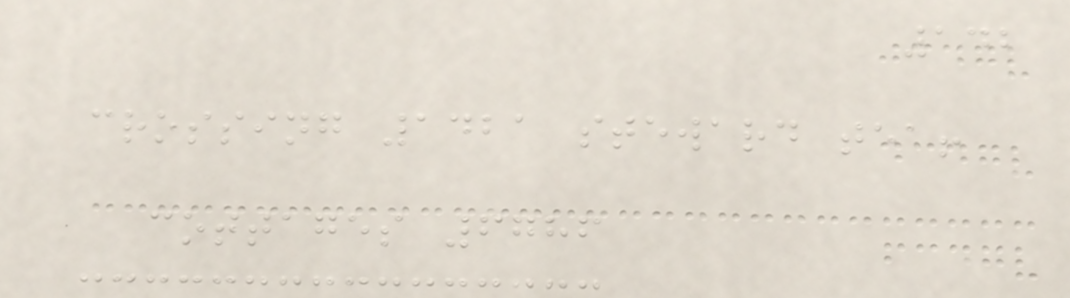142
crossing 1421 steward tea!
cottages 6786
